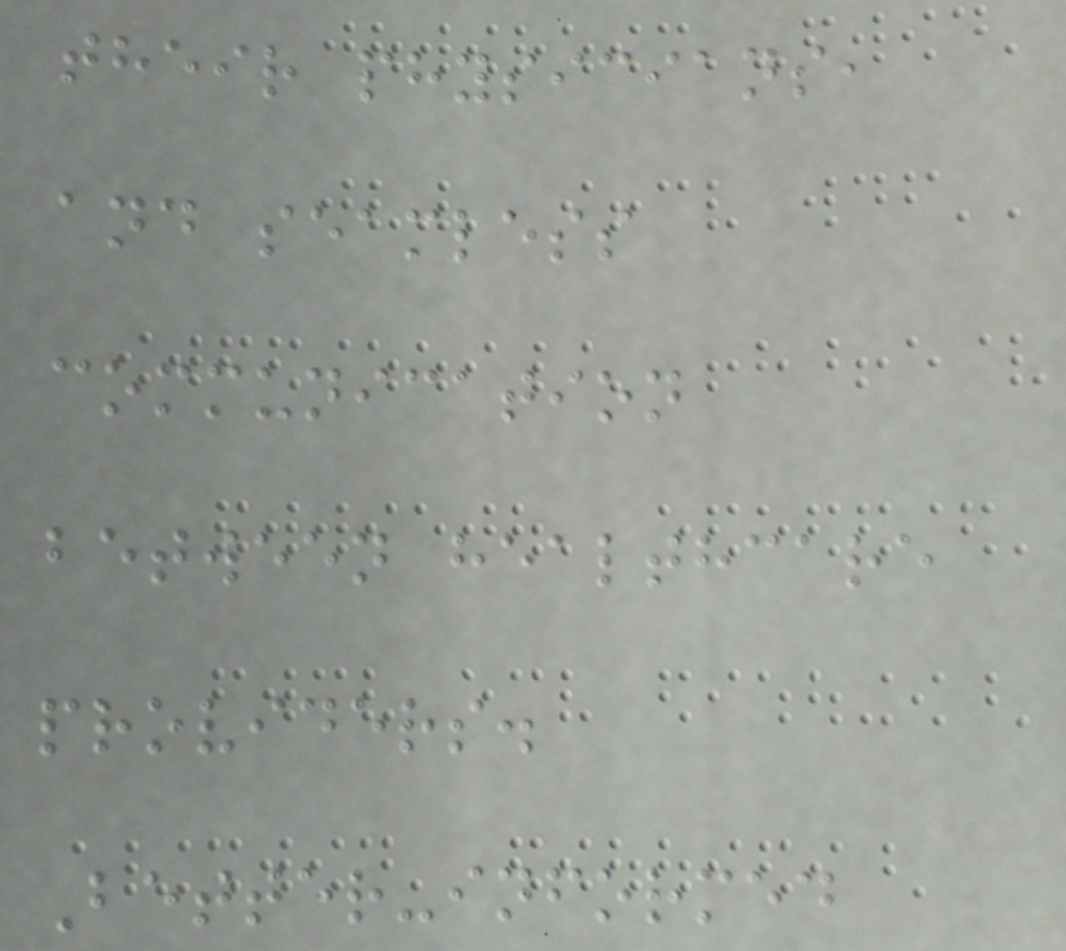their physicians,
and seamless
communication
between healthcare
providers.
Better-informed
